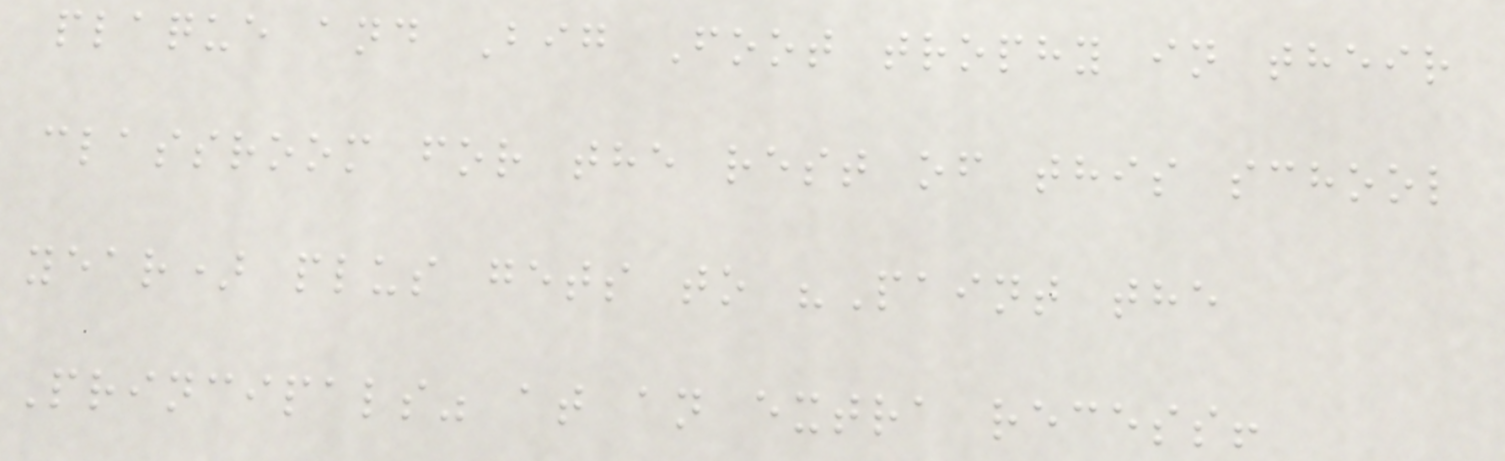plaque and Big Foot trophy in their
classroom for the rest of this school
year) plus gets to "Paint the
Principals" at an extra recess!
